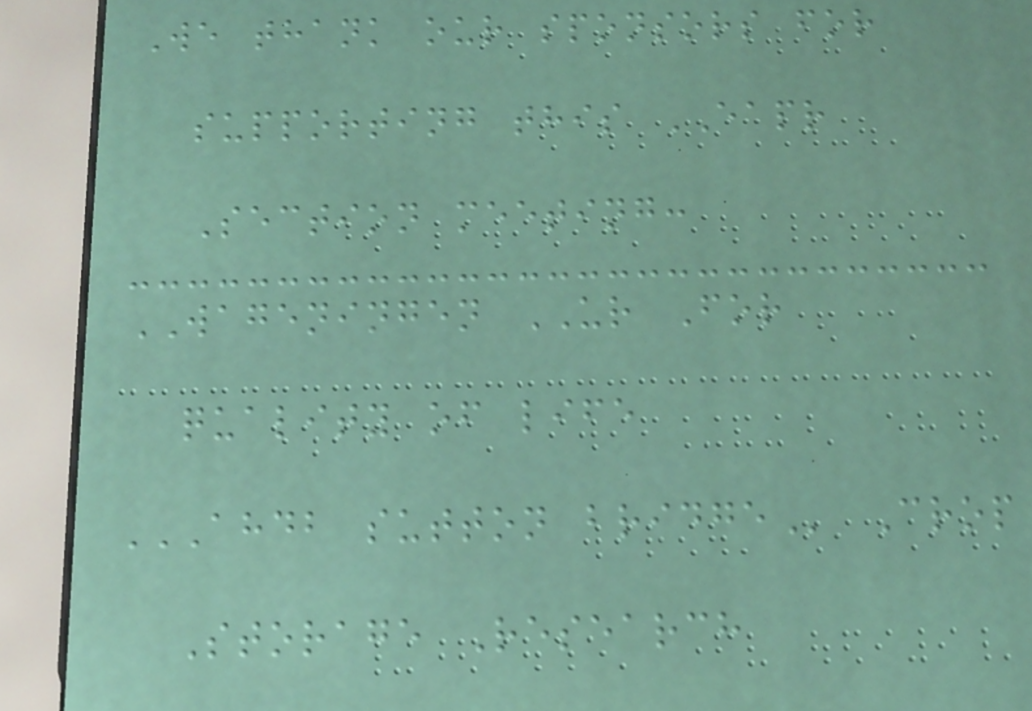We thank our sponsors for
supporting this EAPR
Section meeting:
WAGENINGEN UR For
quality of life
AHDB SUTTON BRIDGE Crop
Storage Research
